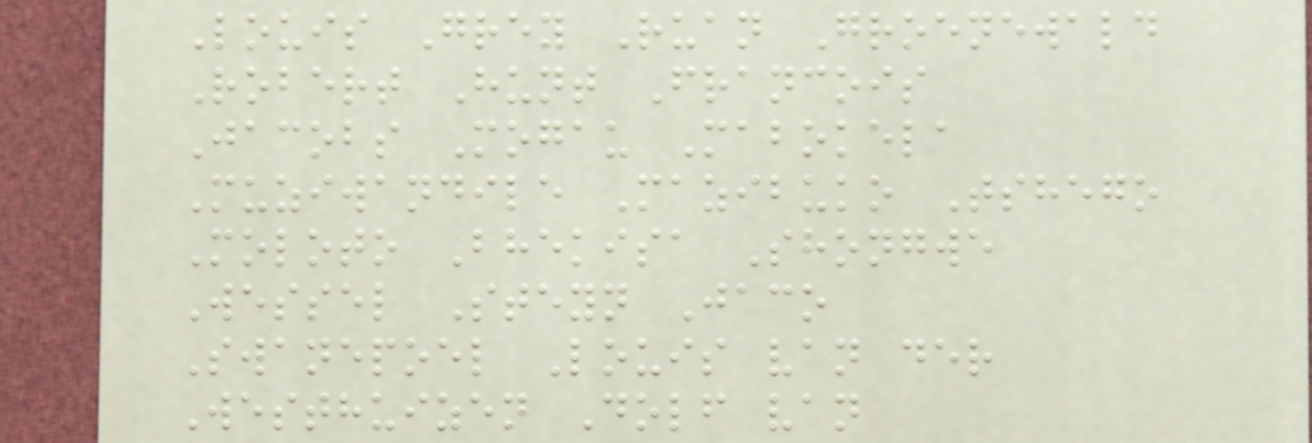Louis Grey Ruan Groenewald
Robert Hunt Francois
Jacobs Mogau Mabokela
Muziwandile Mazibuko Tshego
Moloto Bhekisa Shongwe
Wessel Steyn Jaco
Swanepoel Louis van der
Westhuizen Dolf van
